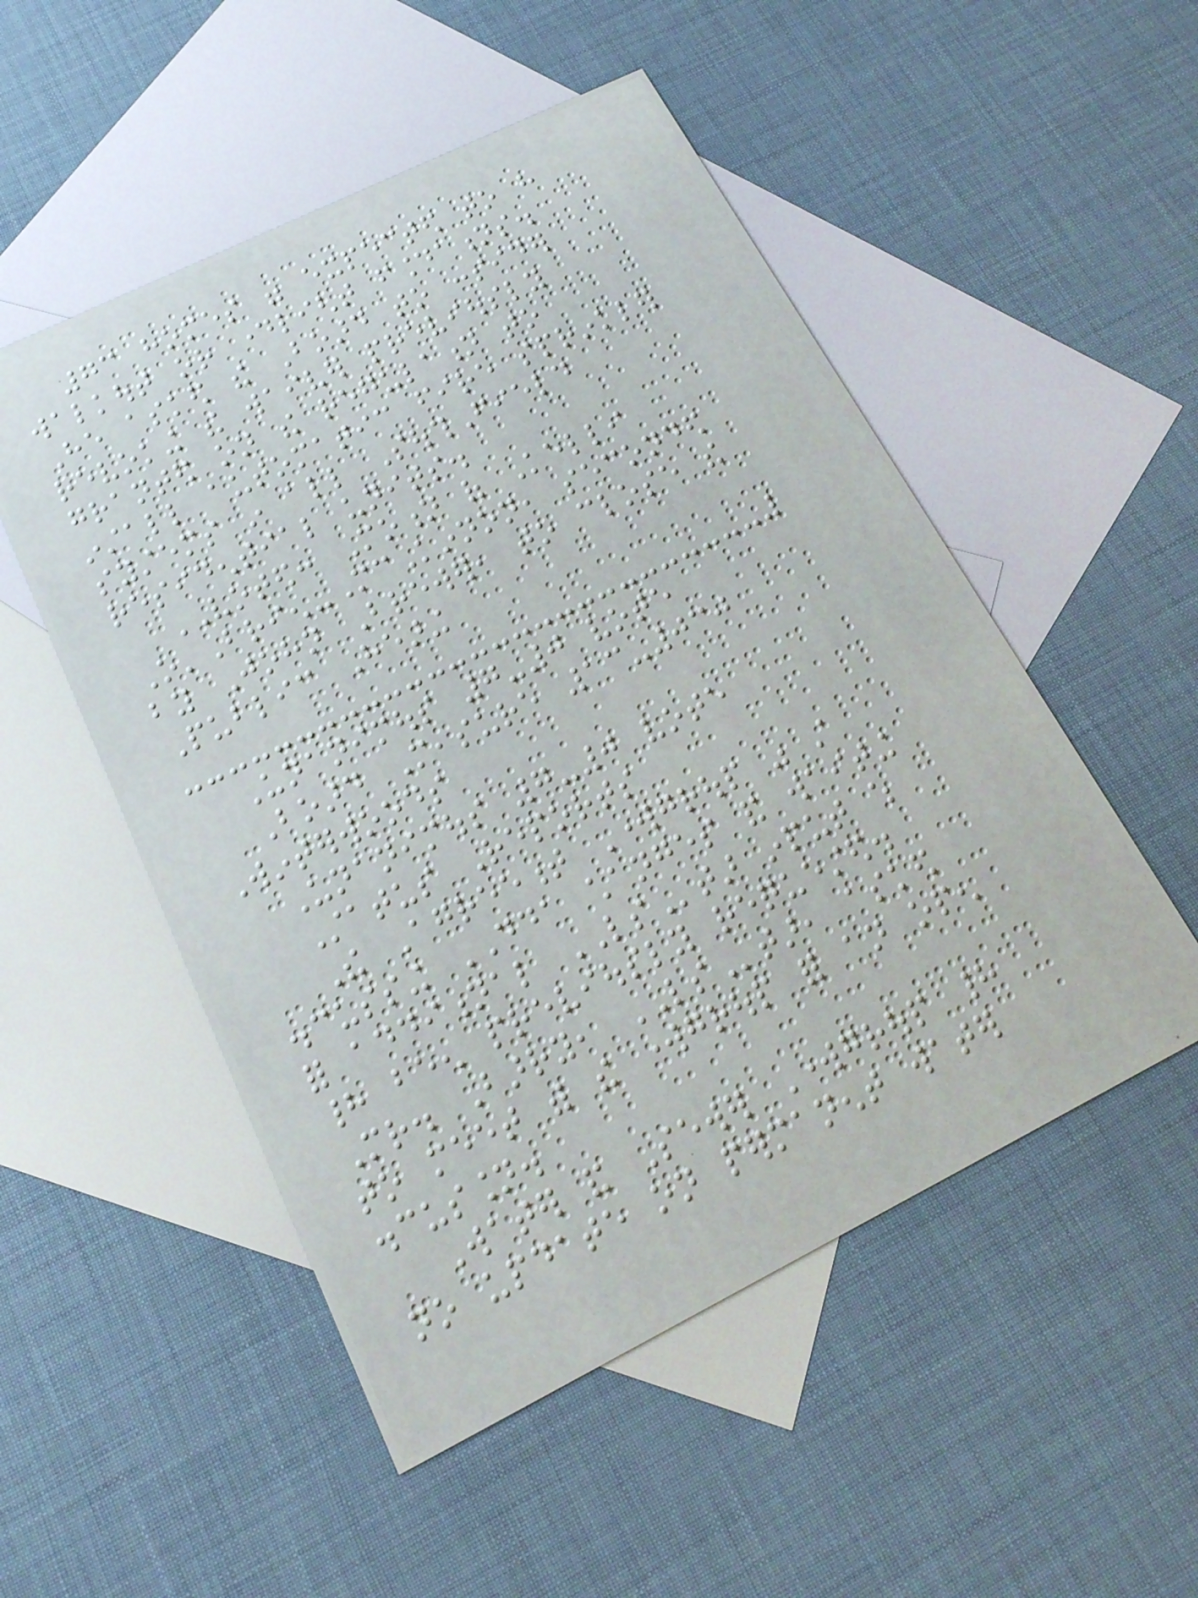73 homes were expected to have
walkout or daylight foundations.
He asked the Board to consider
revoking the waiver previously
granted on the regulation to
install automatic fire sprinkler
systems in all SouthField
residential units.
VOTED: Motion of Kelli
O'Brien-McKinnon, seconded
by John Brewer, to close the
Public Hearing
Unanimous 7-0 vote
Board Measure 13-030
Winterwoods
Unanimous 7-0 vote
Status Reports
The Agreement Workgroup was still
discussing DDA changes and waiting
for additional LStar input which
had been previously requested.
Mr. Barry, LStar, asked
to meet with the workgroup for an open
discussion.
Water and Sewer Workgroup had
no update on permanent water
